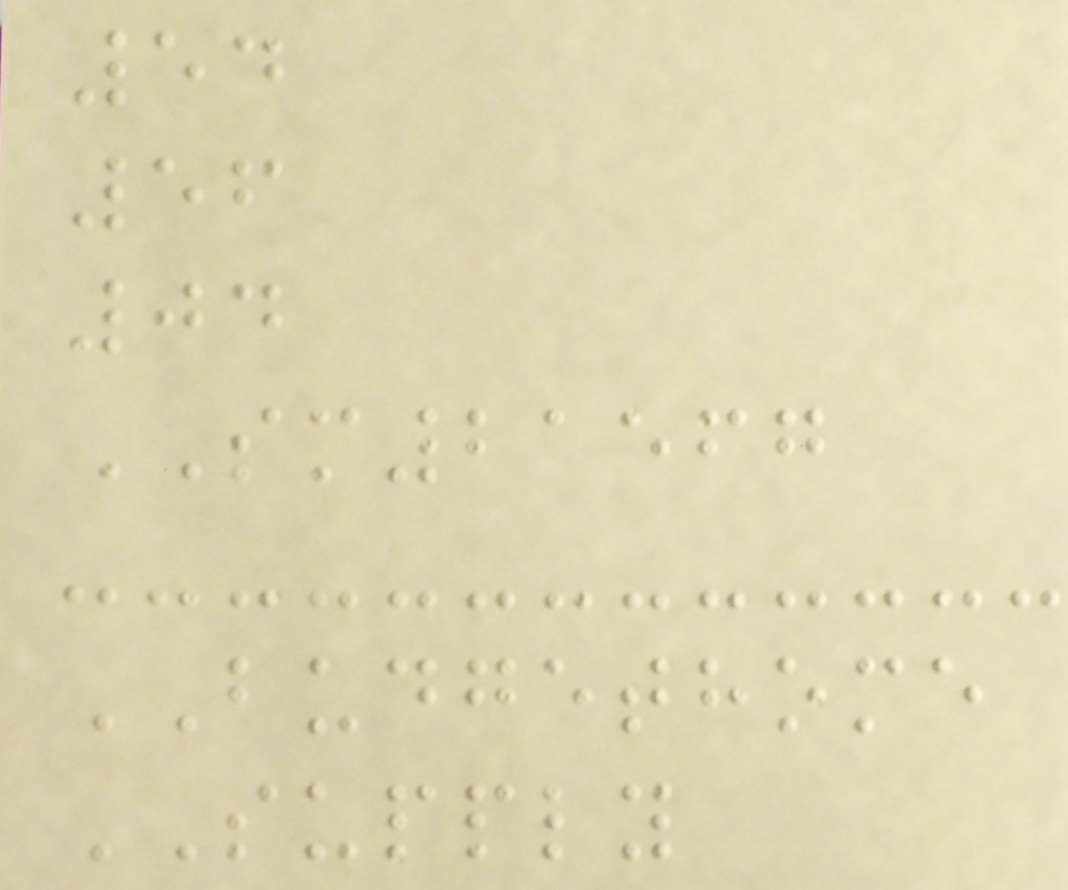54
56
04
SM21567
BUDGETHOME
SUPPLY
